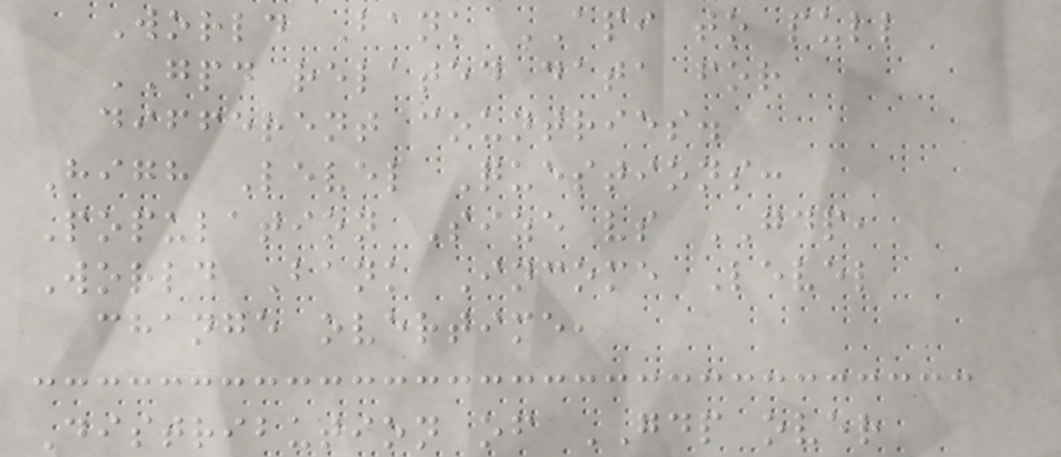World Bank API to pull
GPD related data for
different countries.
High Level Questions:
Population Size vs GDP,
World Bank Income Level
change overtime,
Distribution of GDP over
